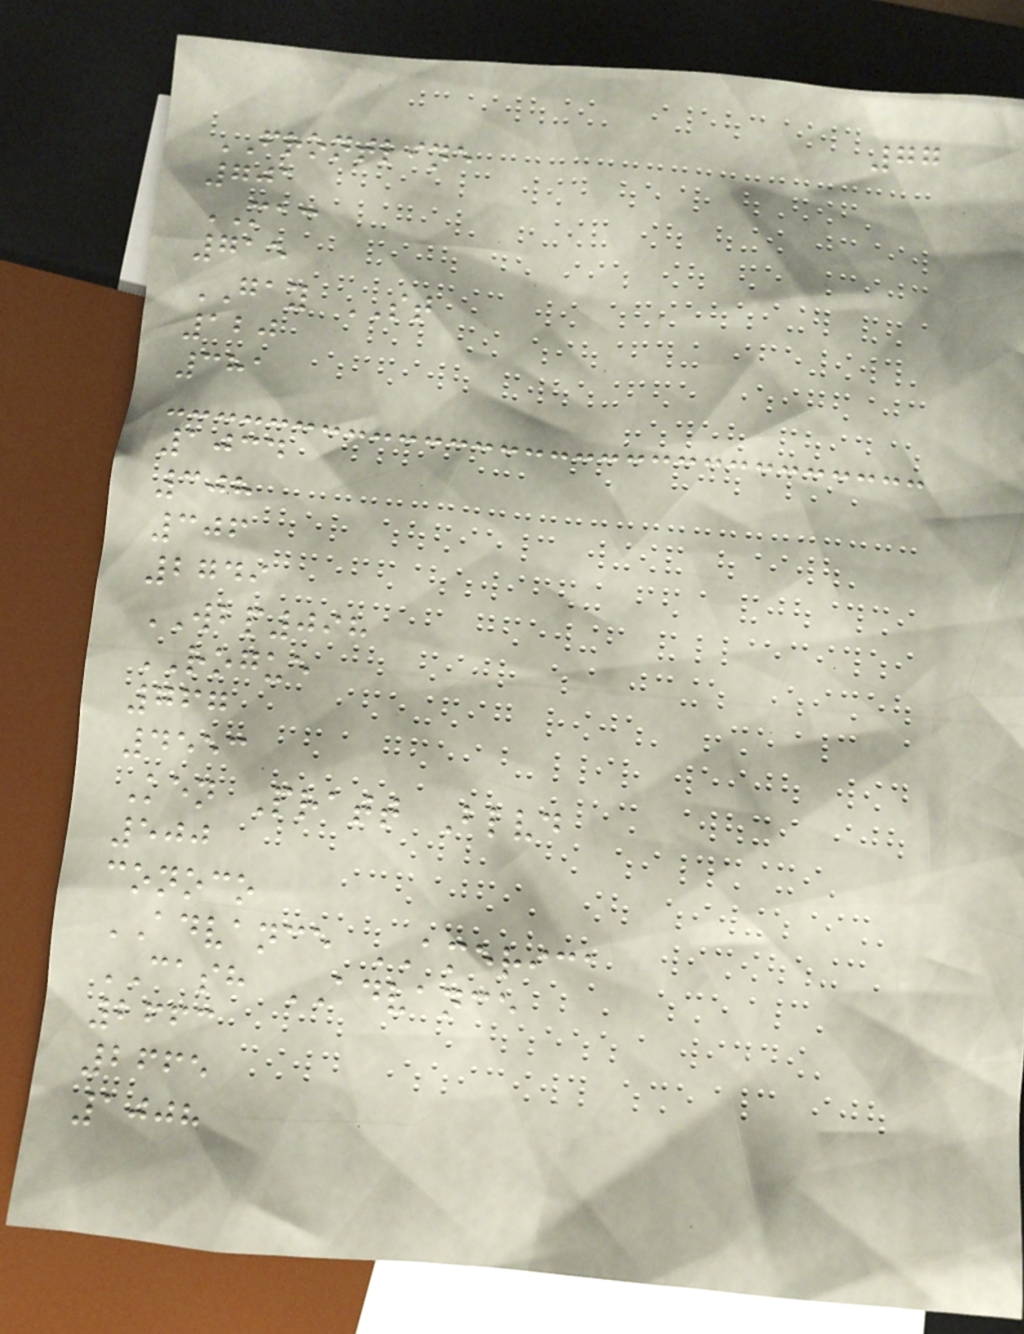77
FRONTLINE
701
MAC
715
GAY ST
120
381
1034
308
306
2749
WBP098
ROGUE
767
4553
Ken Pratt Blvd
500
conoco
ADVANCE AMERICA
CASH ADVANCE
2663
2665
1008
